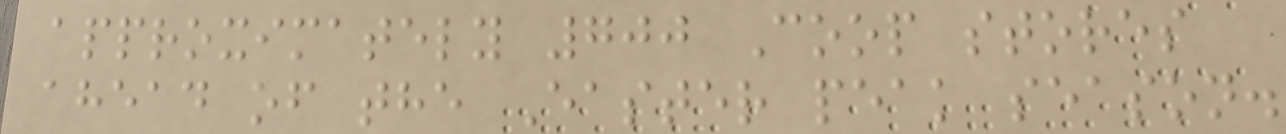approximately 700 Coop stores
ahead of the Easter peak season.
